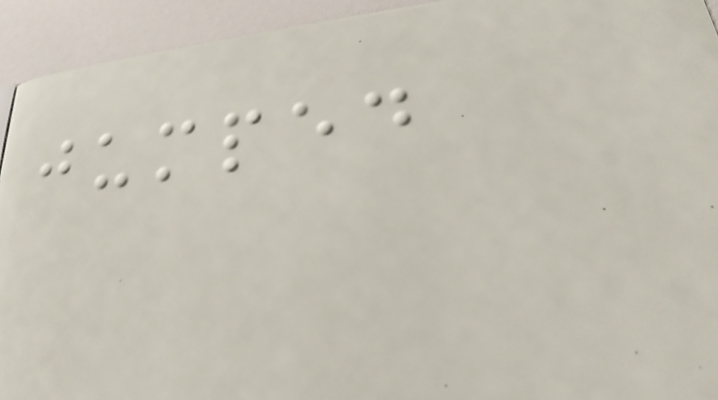jumped
